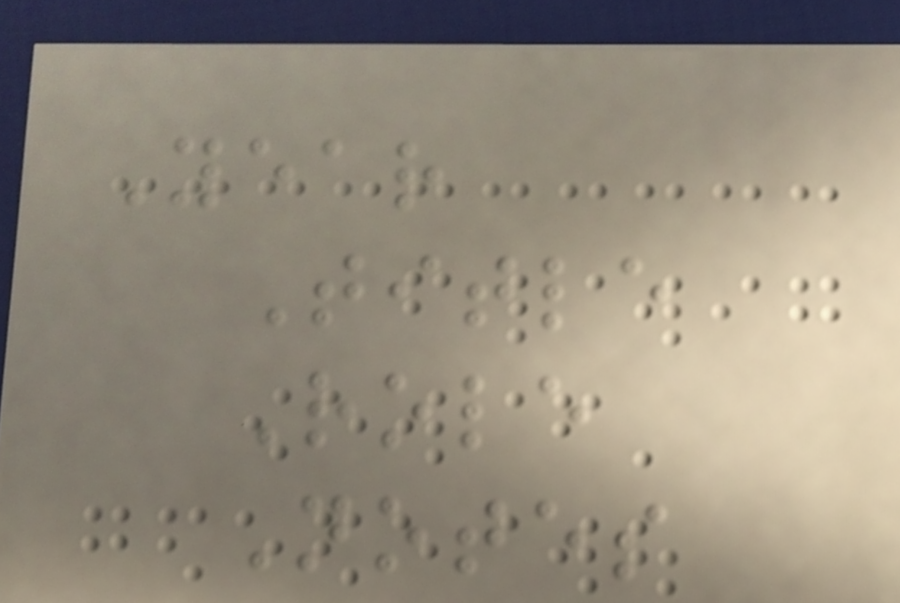Year
Title
Role
Notes
